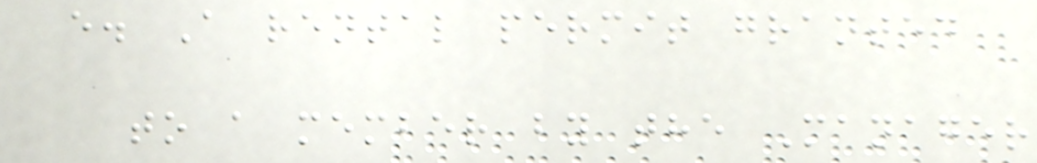e. A rental permit granted
to a member by the Manager
